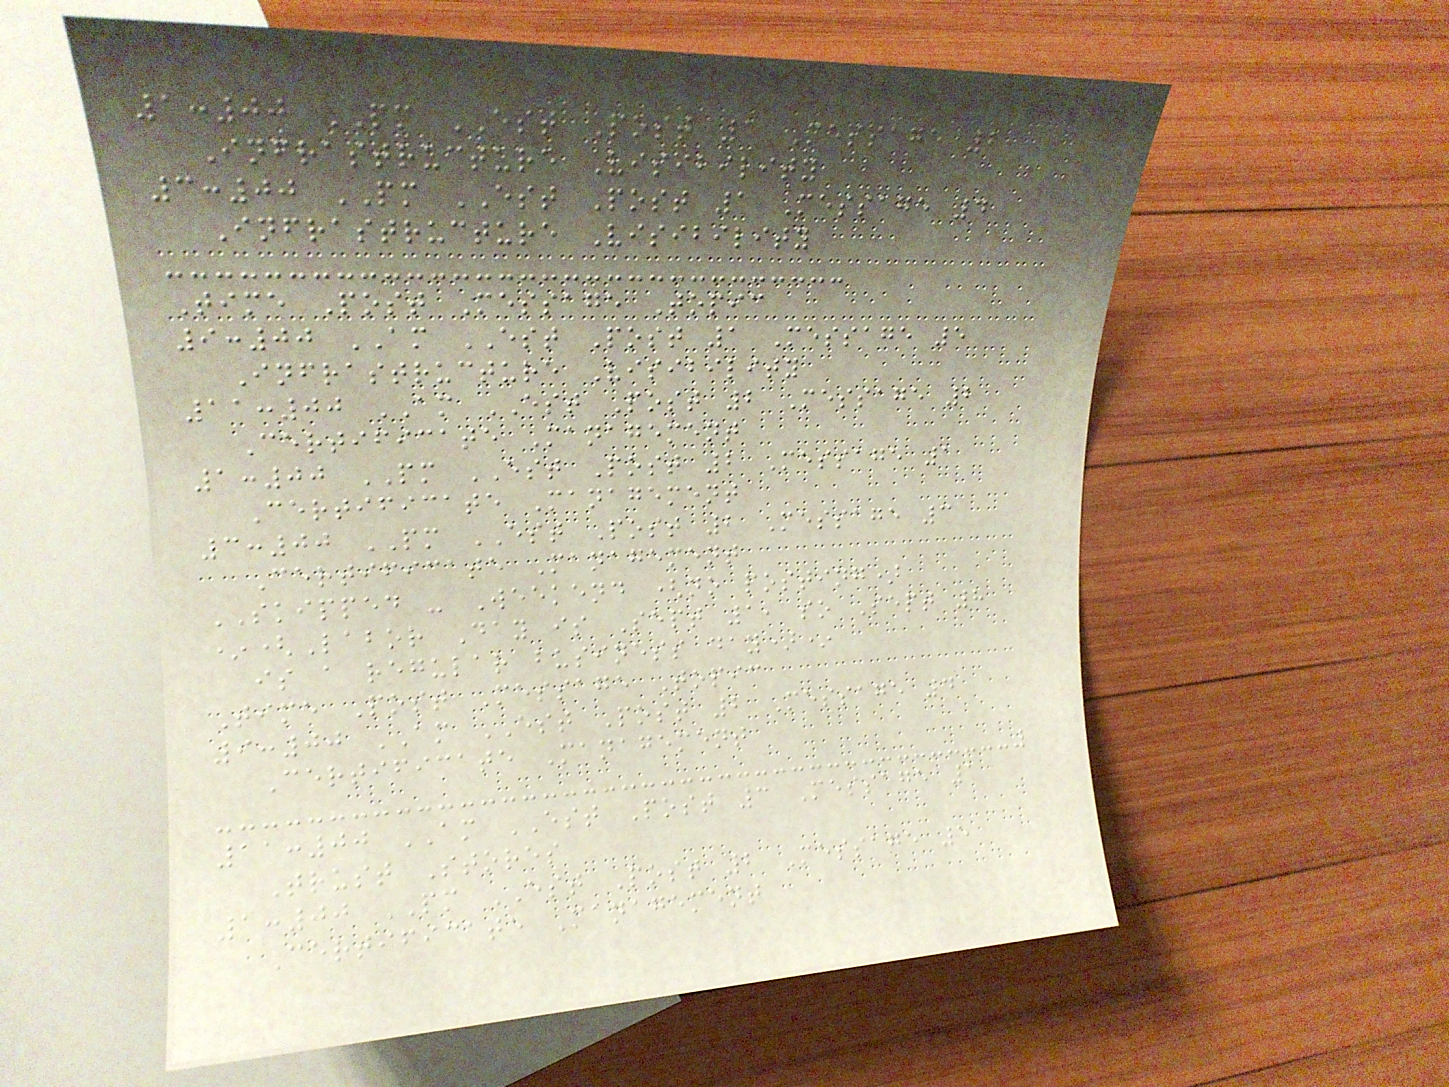1:00 PM EST Post 1 Message 2
Infrastructure Visibility
3:00 PM EST Post 1 Message 4
Infrastructure Visibility
Time Post Message Topic
9:00 AM EST Post 1 Message 5
Infrastructure Visibility
11:00 AM EST Post 2 Message 2
Certificate Management
1:00 PM EST Post 2 Message 1
Certificate Management
3:00 PM EST Post 2 Message 3
Certificate Management
SKIPPED - Weekend (no posting)
*(Labor Day is Sept 1, so Sept 8
is a regular business day)*
Time Post Message Topic
9:00 AM EST Post 2 Message 4
Certificate Management
11:00 AM EST Post 3 Message 1
Trust Stores
1:00 PM EST Post 2 Message 5
Certificate Management
